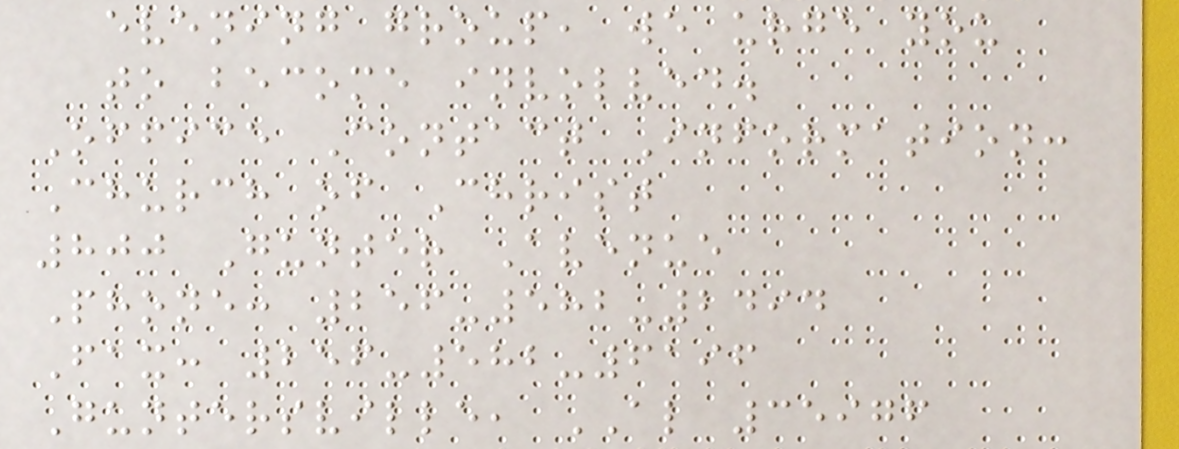evening group, we urge you
to become involved.
Office Contact Information:
Church of Christ
800 Gunter Avenue
Phone: 256-582-2494
Fax: 256-582-6196
Guntersville, AL 35976
